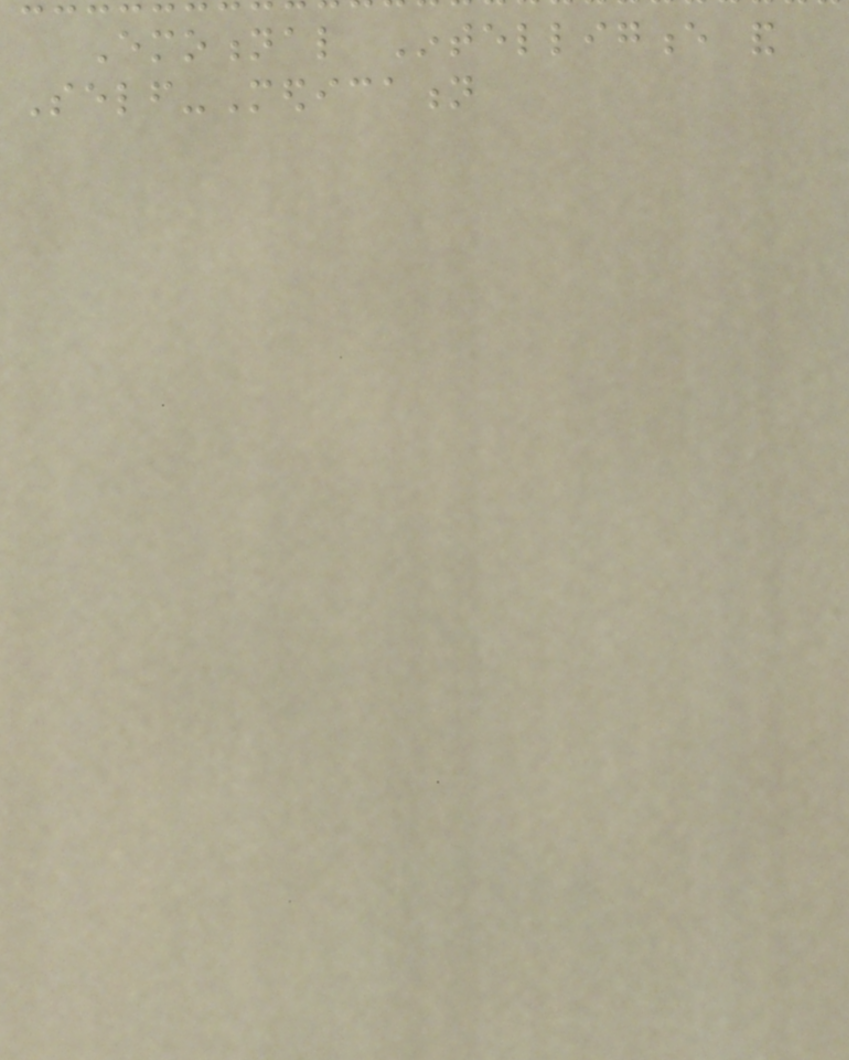Emotional Intelligence and
Self-Medication
